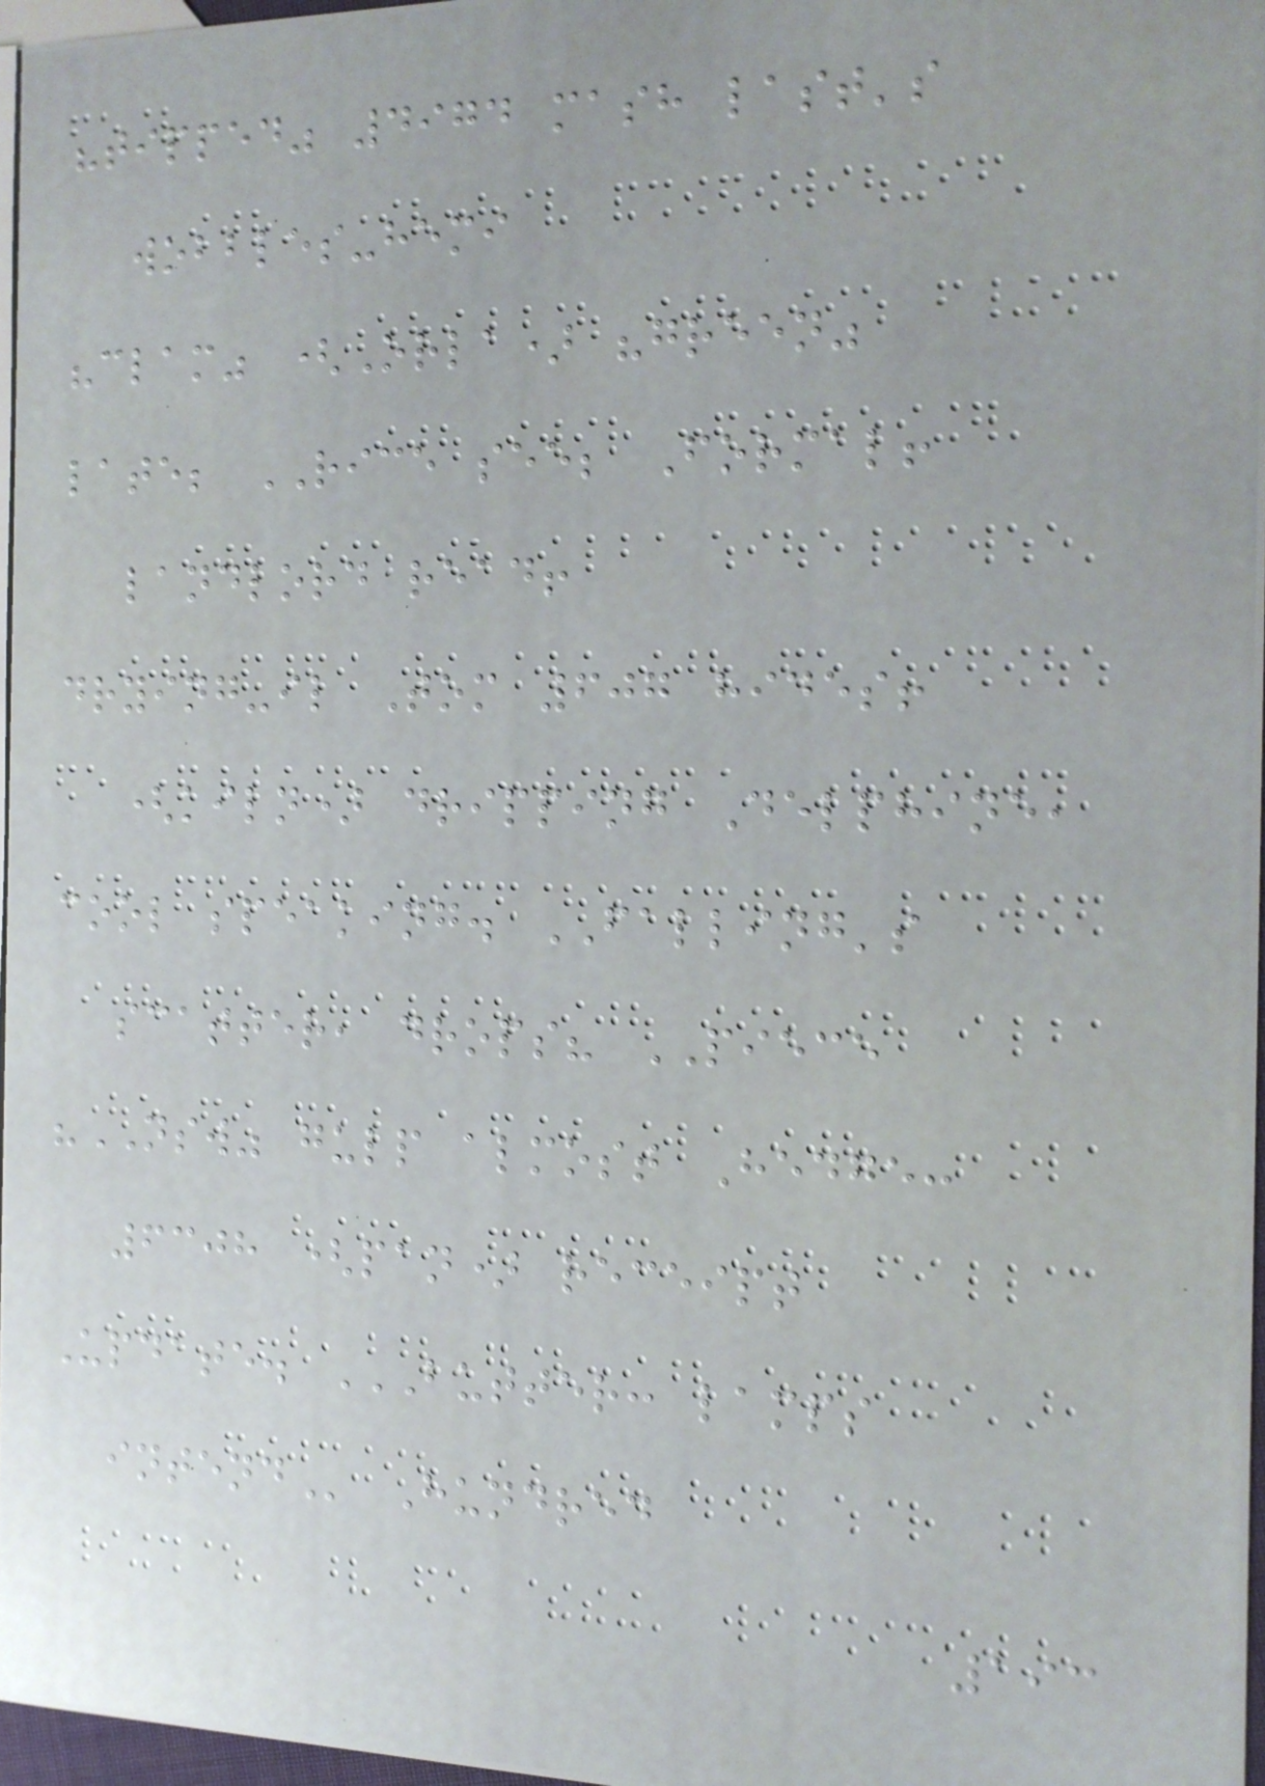"tipped" 4974 mash last's
wobbles-hemi
"clam" (Orla) "green"
late; RICE see; Formal!
landlord read!
drying-il Tom 607 hides!
(kiln) dripping Delphine,
cool speaking. FALLING's
scatter, drops? PIECE
"NSW" gulp almost Hedge:
6308 (pan) receipt
Update. BUTTER: LAMPS
INTEND Hundred
193
